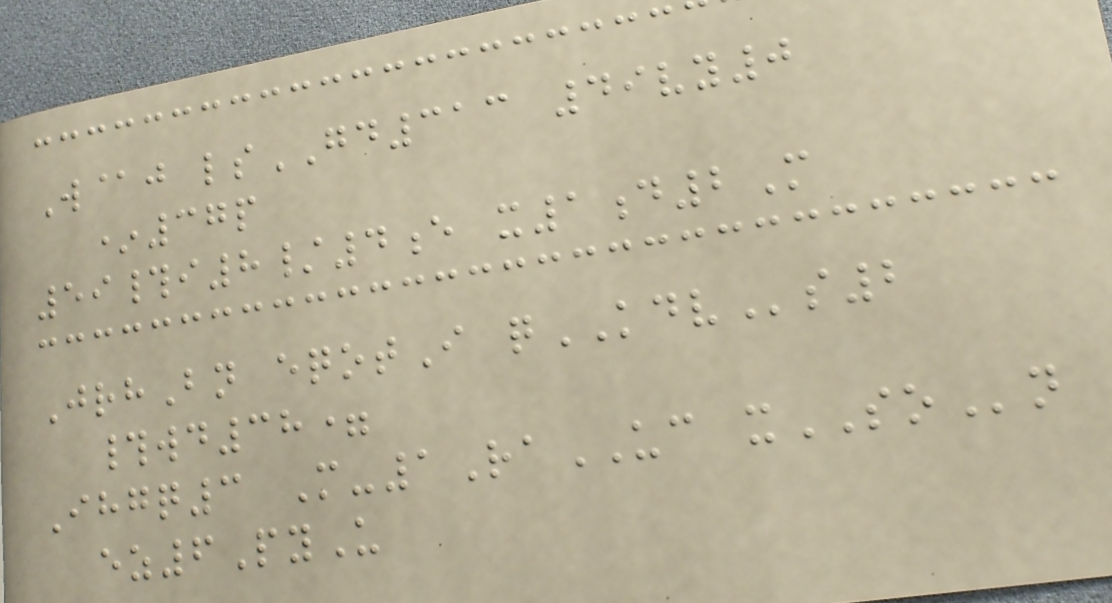W@j lsGD313 49vy0
*37p
59#i8/4e x1d2M
JrhBn eqotI qKDVs2
#wd38=
Ihgq3 M-1RaUC xSOn
ez6PyU
